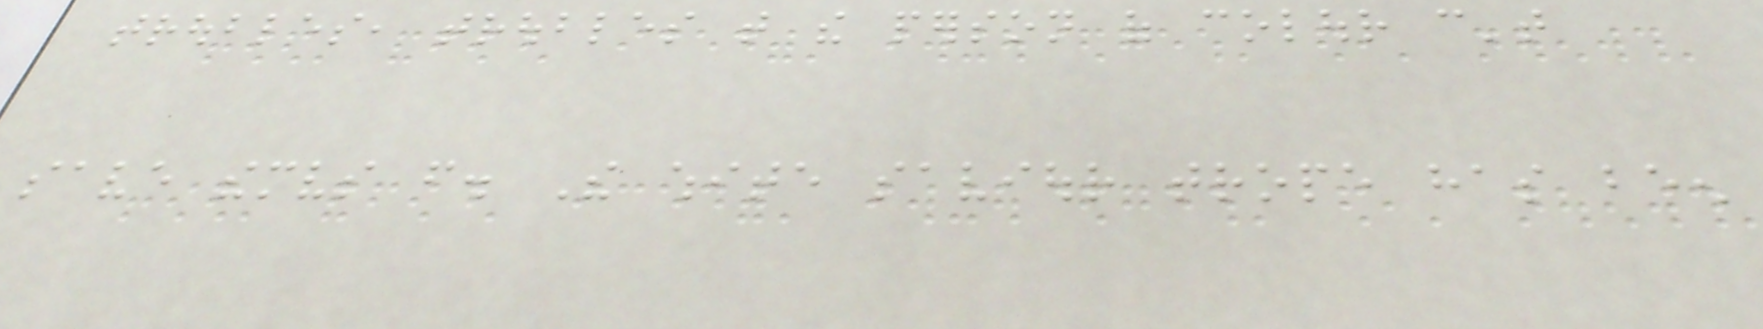troubles, troubles that the person of colour can't
save themselves from. The white saviour trope has been
